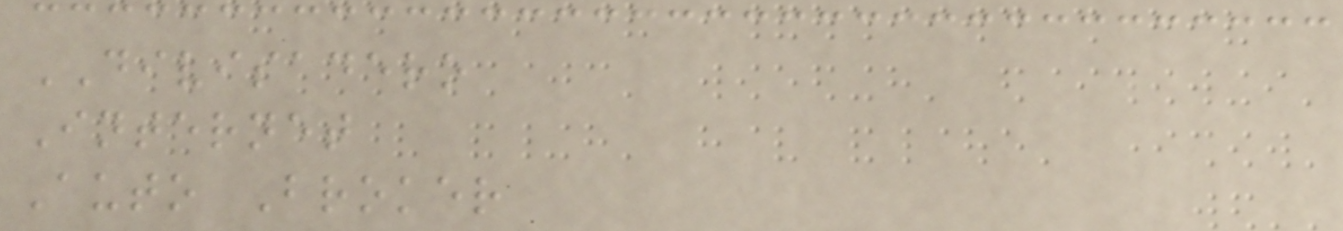DIVISADERO
Internet
Auto Broker
